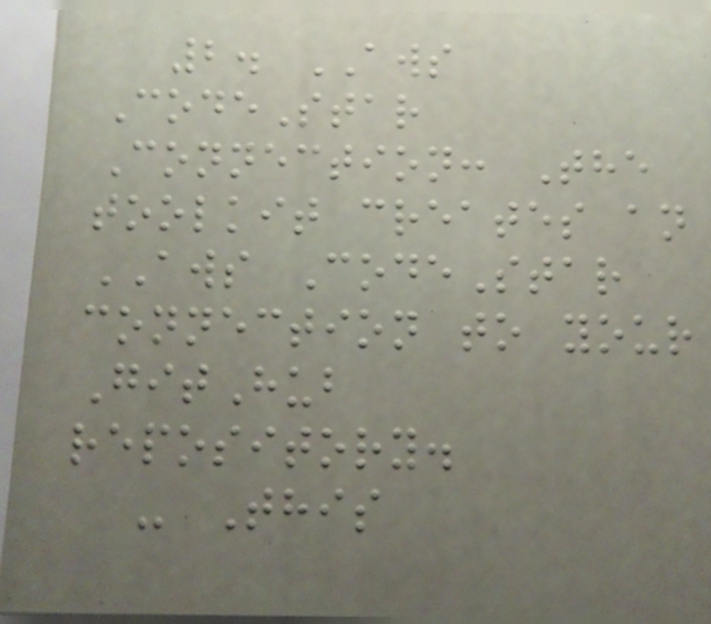2. AWS
CodeStar
Connection: The
toolkit creates an
AWS CodeStar
connection to your
GitHub
repository.
- This
